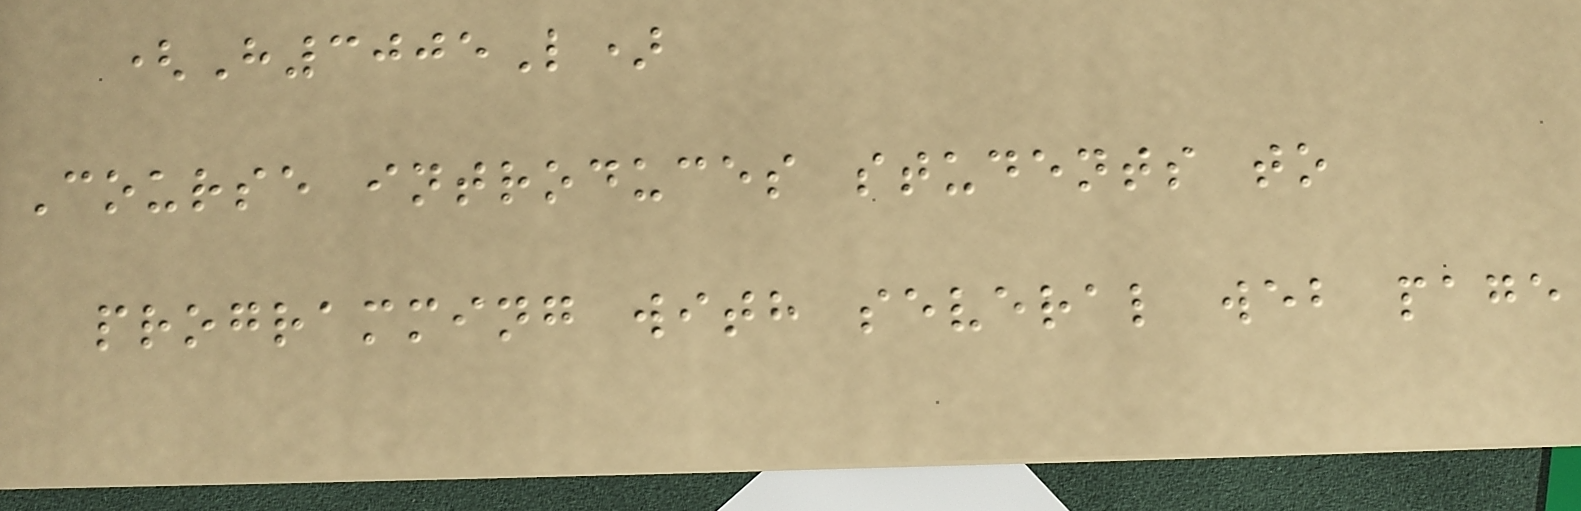(H3005L)
Course introduces students to
programming with several web page
